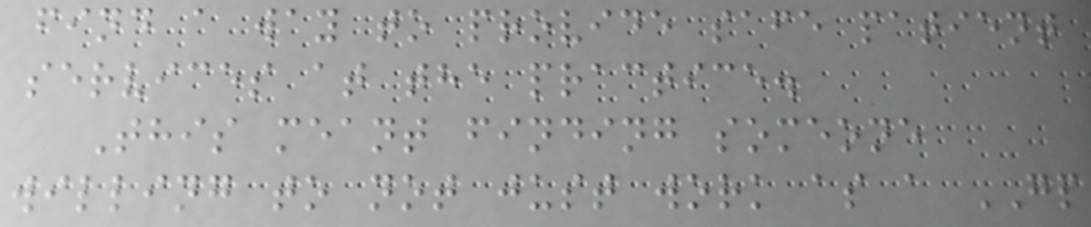find a way to provide safe patient
services at the practice.
This meant finding someone
willing to not just work as a GP
